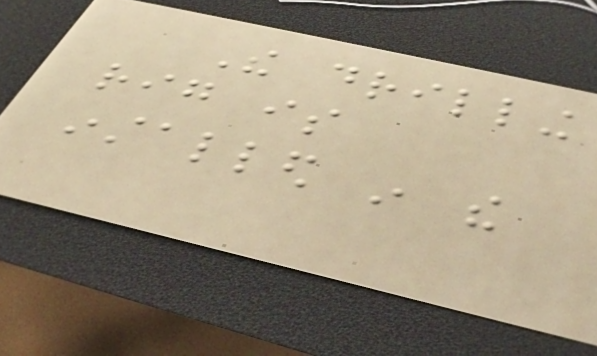The drilling
rig is
installed in the
